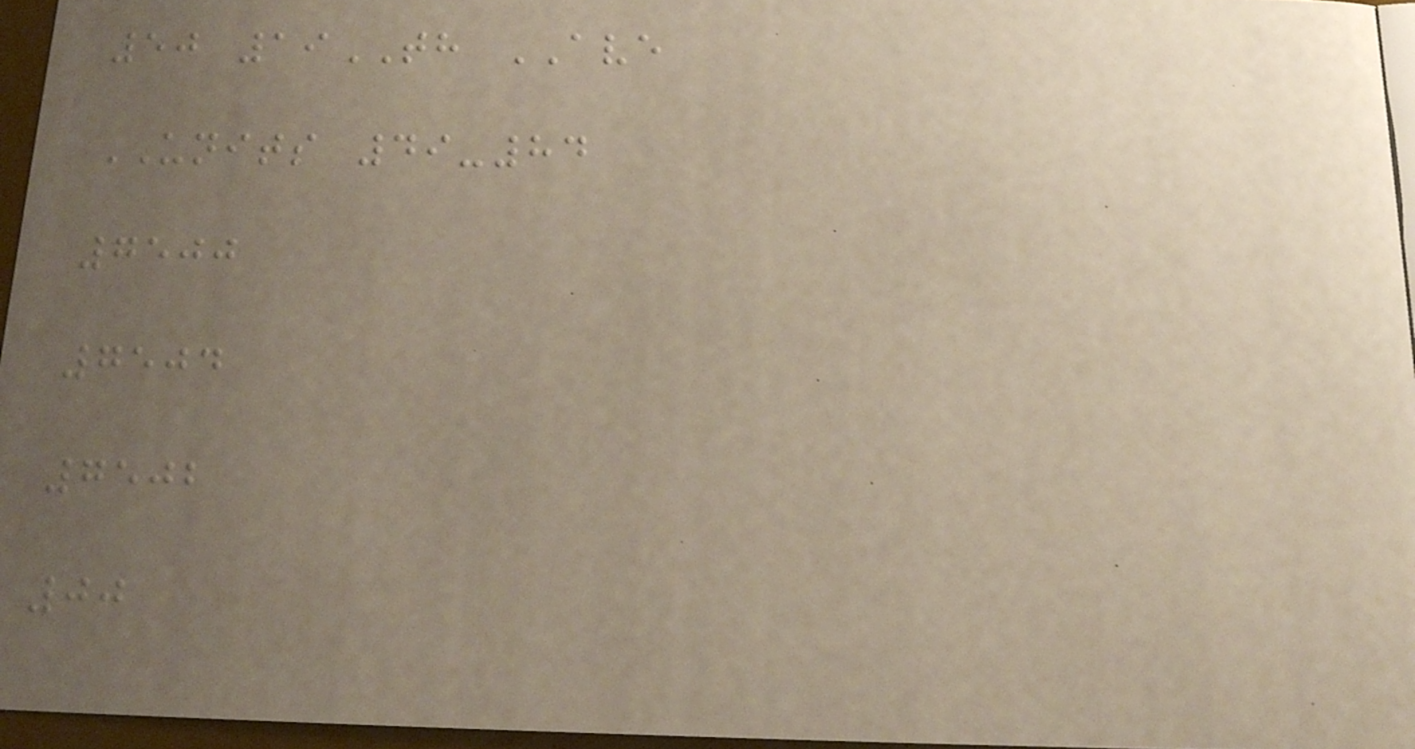50 19TH AVE
UNITS 49-84
7500
7504
7502
00
